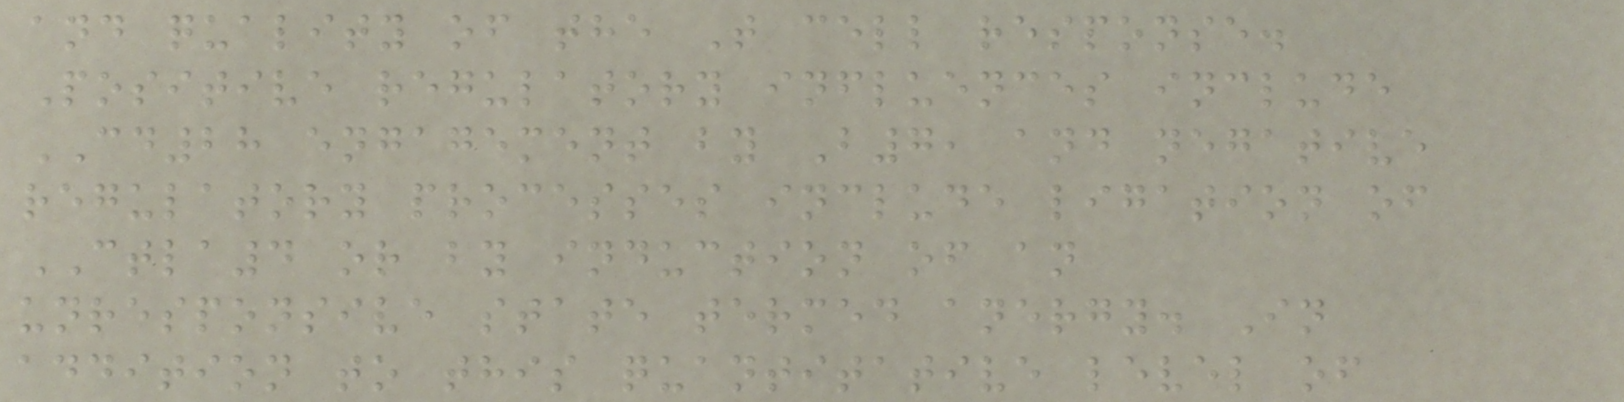and quality of the T cell response.
Positive regulatory influences include
CD28 engagement by B7, and negative
regulatory processes include ligation of
CTLA4 or by induction of an
unresponsive state termed anergy. In
addition to this quantitative level of
